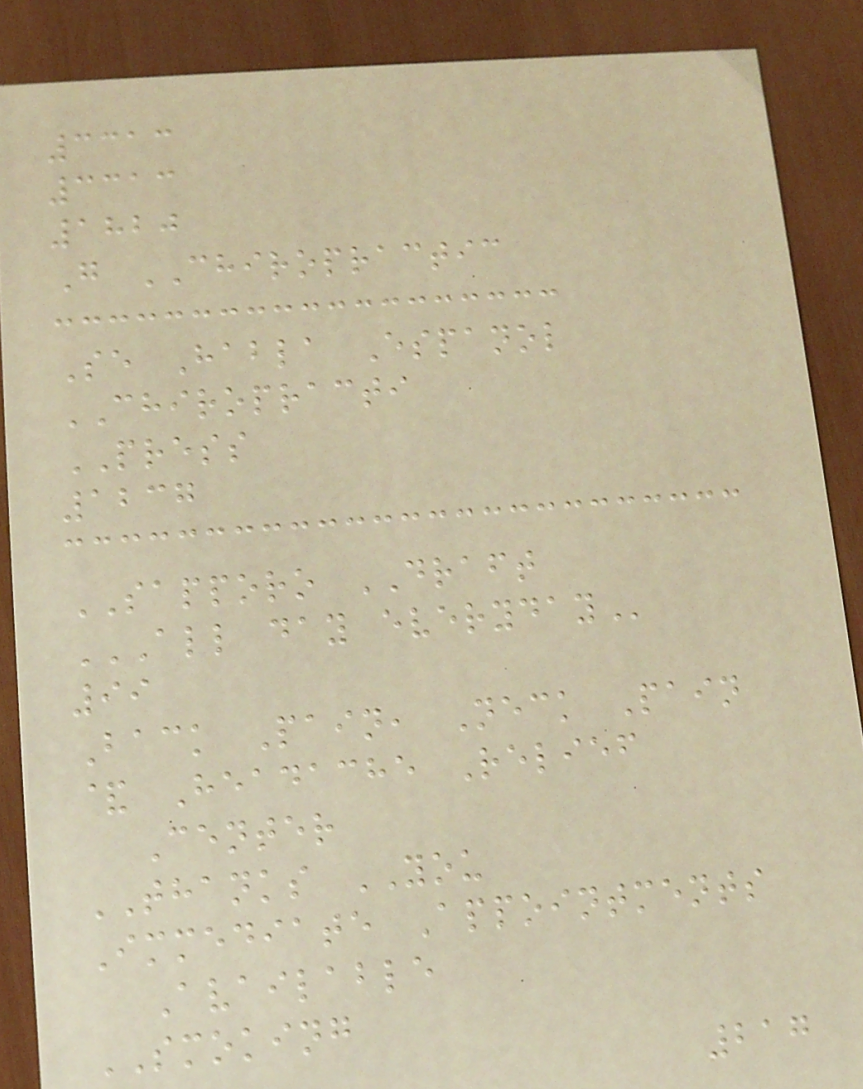3313
3313
1820
G CHIROPRACTIC
Se Habla Espanol
CHIROPRACTI
PRESS
1237
SAPPORO DRAFT
ALL DAY EVERYDAY
99
Back Pain, Neck Pain
& Headache Relief
Center
THANKS YOU
Immediate Appointments
Available
SMOKING
217
